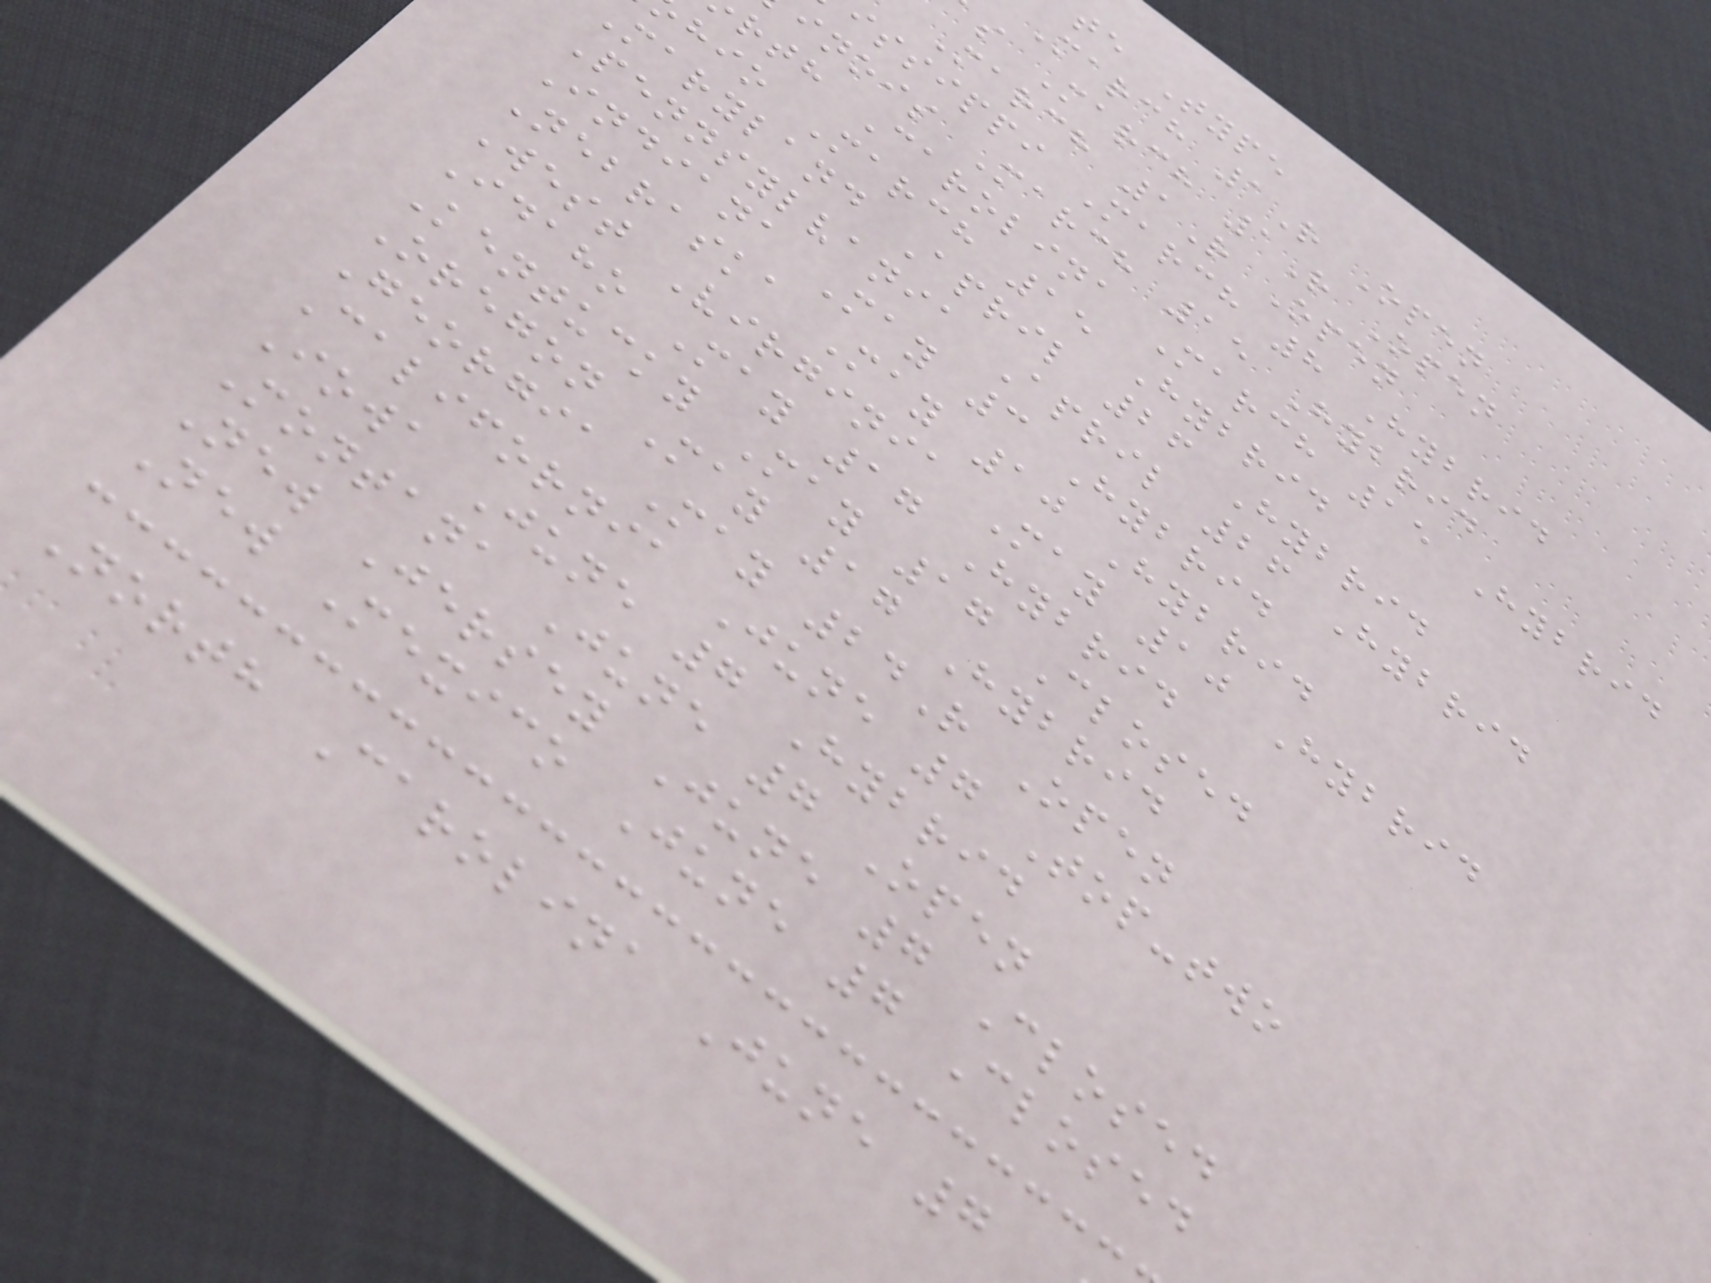te Type
March 1R Open
s March 1R Open
March 1R Open
issippi March 8 Hybrid
inois March 15 Hybrid
rth Carolina March 15 Hybrid
hio March 15 Hybrid
maryland April 26 Hybrid
Pennsylvania April 26 Hybrid
Indiana May 3 Hybrid
Nebraska May 10 Hybrid
West Virginia May 10 Hybrid
Idaho May 17 Hybrid
Kentucky May 17 Closed
Oregon May 17 Hybrid
Georgia May 24R Open
California June 7 Top-two
Iowa June 7 Hybrid
Montana June 7 Open
New Jersey June 7 Closed
New Mexico June 7 Closed
North Carolina June 7
